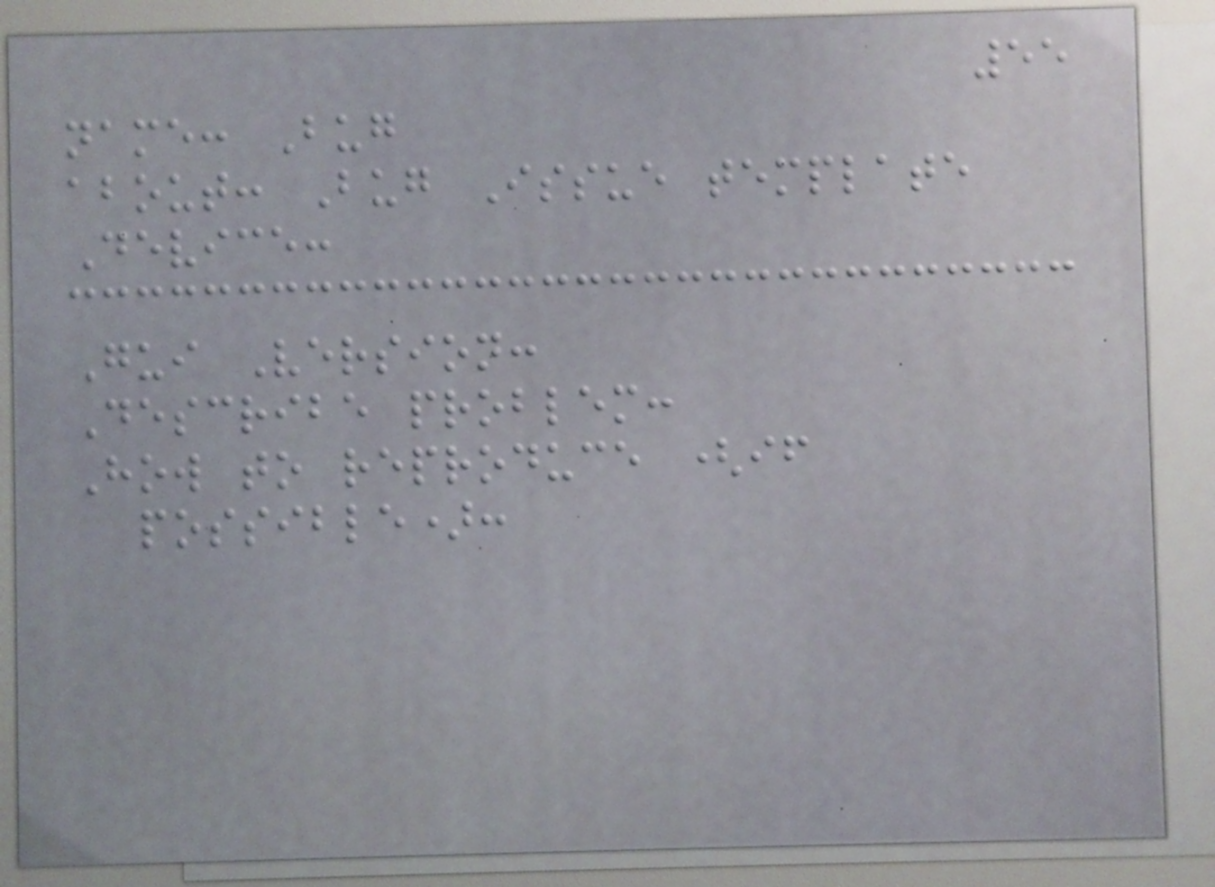55
name: Bug
about: Bug Issue template
Device:
Gui Version:
Describe problem:
How to reproduce (if
possible):
